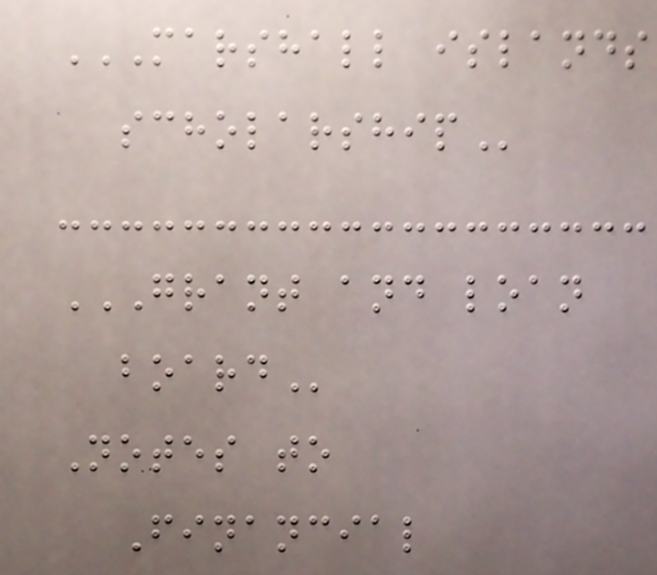MARSHALL ISLANDS
SCHOLARSHIP
GRANT AND LOAN
BOARD
Notes to
Financial
